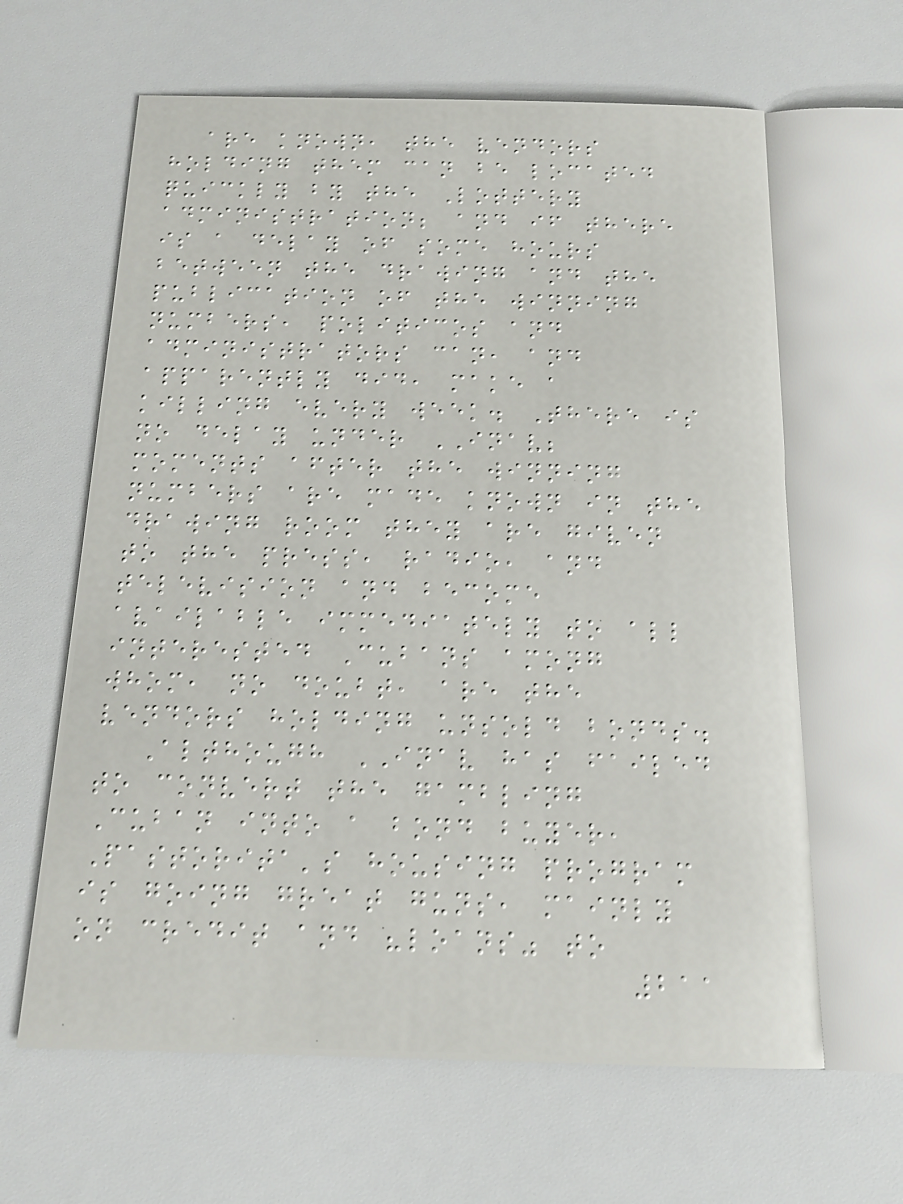are known, the vendors
holding them can be located
quickly by the Lottery
administration; and if there
is a delay of some hours
between the drawing and the
publication of the winning
numbers, politicos and
administrators can, and
apparently did, make a
killing every week. There is
no delay under INAV;
moments after the winning
numbers are made known in the
drawing room they are given
to the press, radio, and
television and become
available immediately to all
interested Cubans among
whom, no doubt, are the
vendors holding unsold bonds.
Although INAV has failed
to convert the gambling
Cuban into a bond buyer,
Pastorita's housing program
is going great guns, mainly
on credit and "loans" to
211
